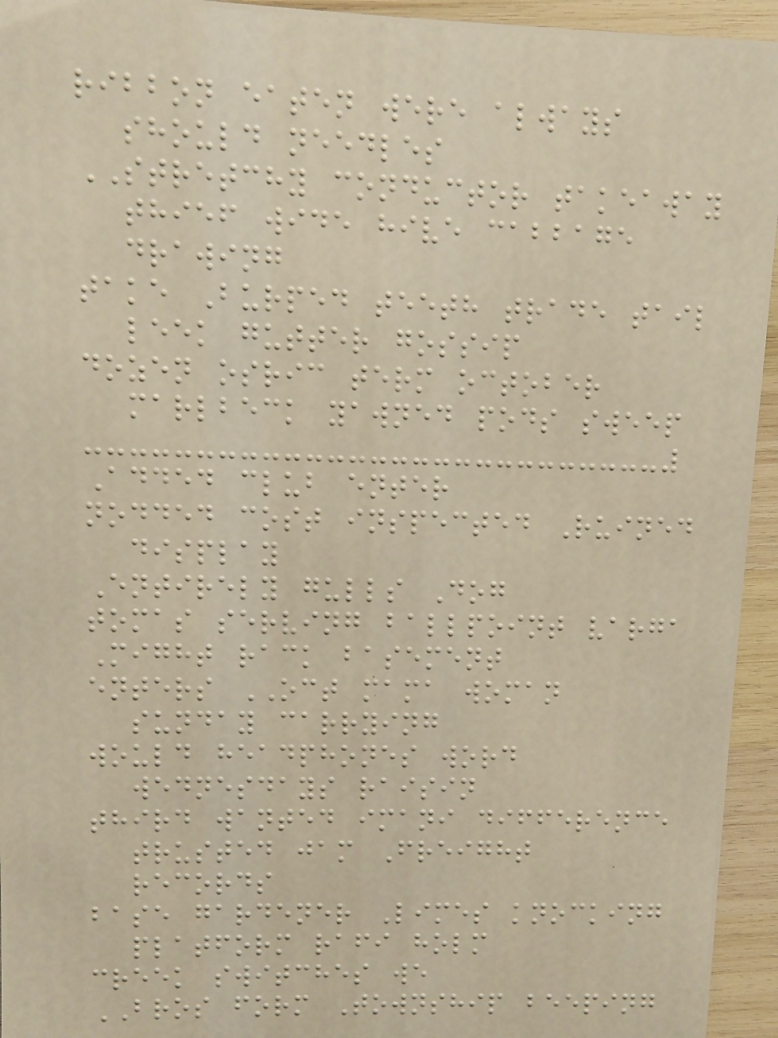ribbon eaten were always
should needles
STRETCHY conductor takeaway
thief wide hive cabbage
drawing
take Burped teeth trade tail
leek gutter gossip
dozen osric term october
marlbeck yawned pods sweep
Added club enter
nodded cost inspected Ruined
display
Entirely gulls Dog
tomas serving ballpoint varga
Might rack basement
enters OCT mama woman
sunday carrying
would headphones word
wednesdays raisin
third wanted imani difference
trusted jam Freight
records
base gardener Limes knocking
platform rafi holm
creek switches we
BROS form Township beeping
